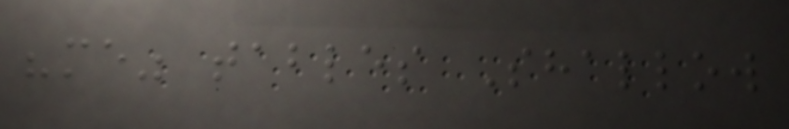"me" tables Shallow
